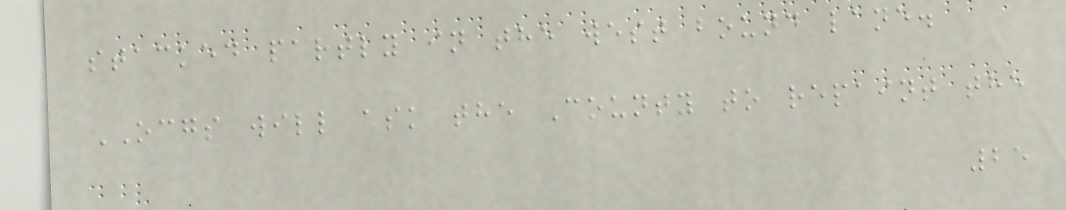stacked partly in the west bound lane.
OCGS will ask the County to repaint the
25
